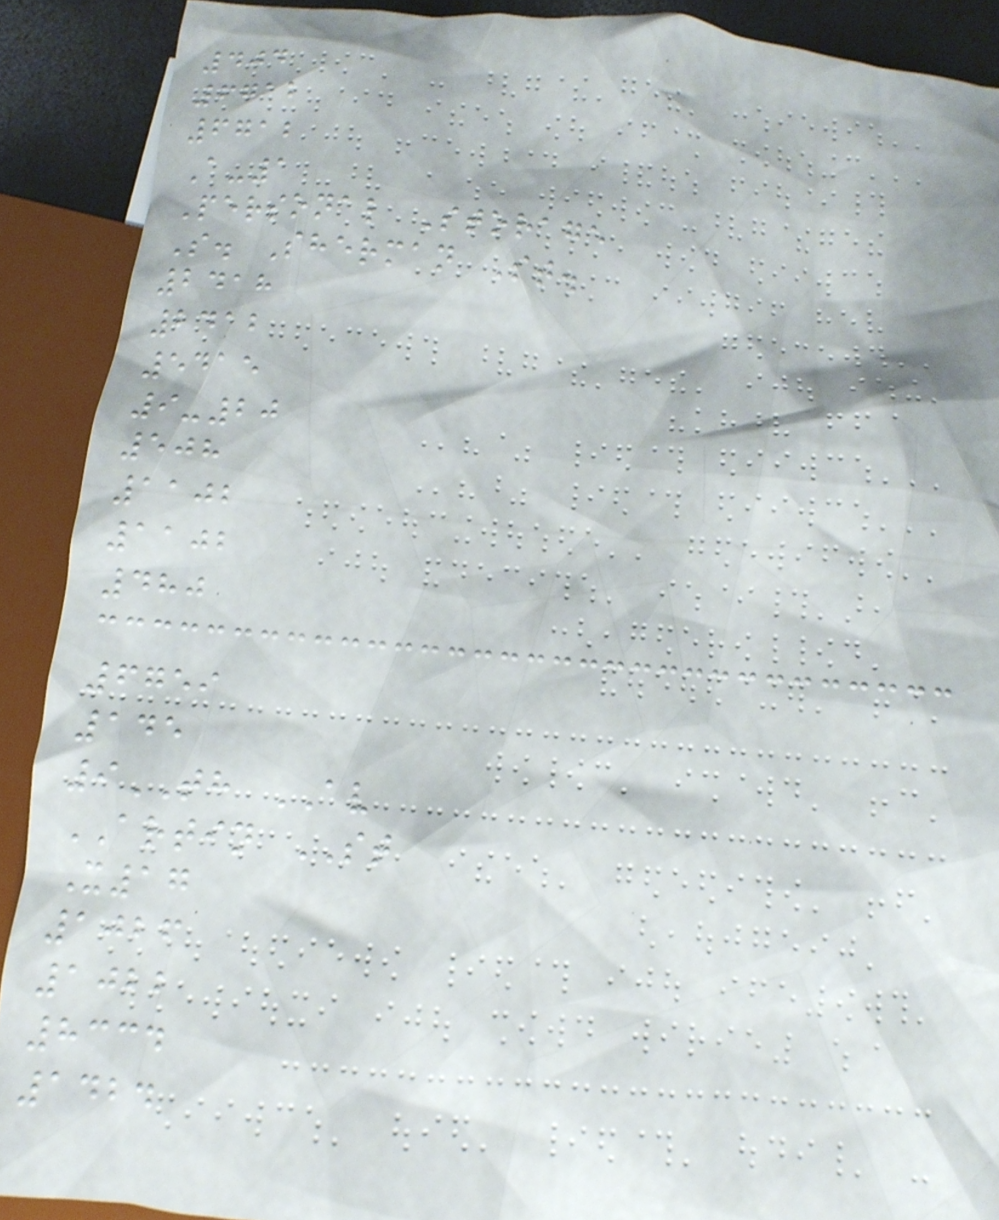404
6712
6712
A-1
Personal Storage
S. Sherman St.
2418
2412
5415
9-20
508
1102
1102
480
6759
145
9TH AV
ARTIN ST
X17
1026
1022
8334
1424
